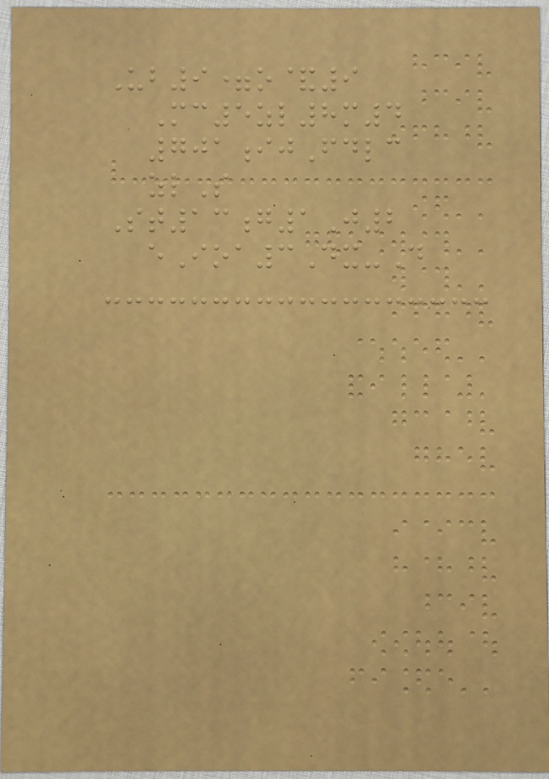Ub9=o&9
Mc5zl8m4
701ijFdlc
zlS
St13g1J2
eIoa3Dx-D
